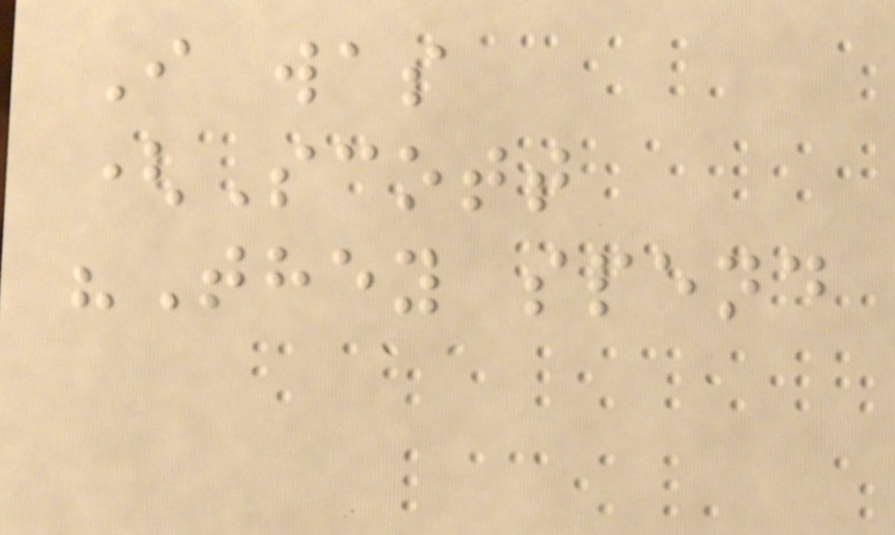I was
(Scott
"They spend
